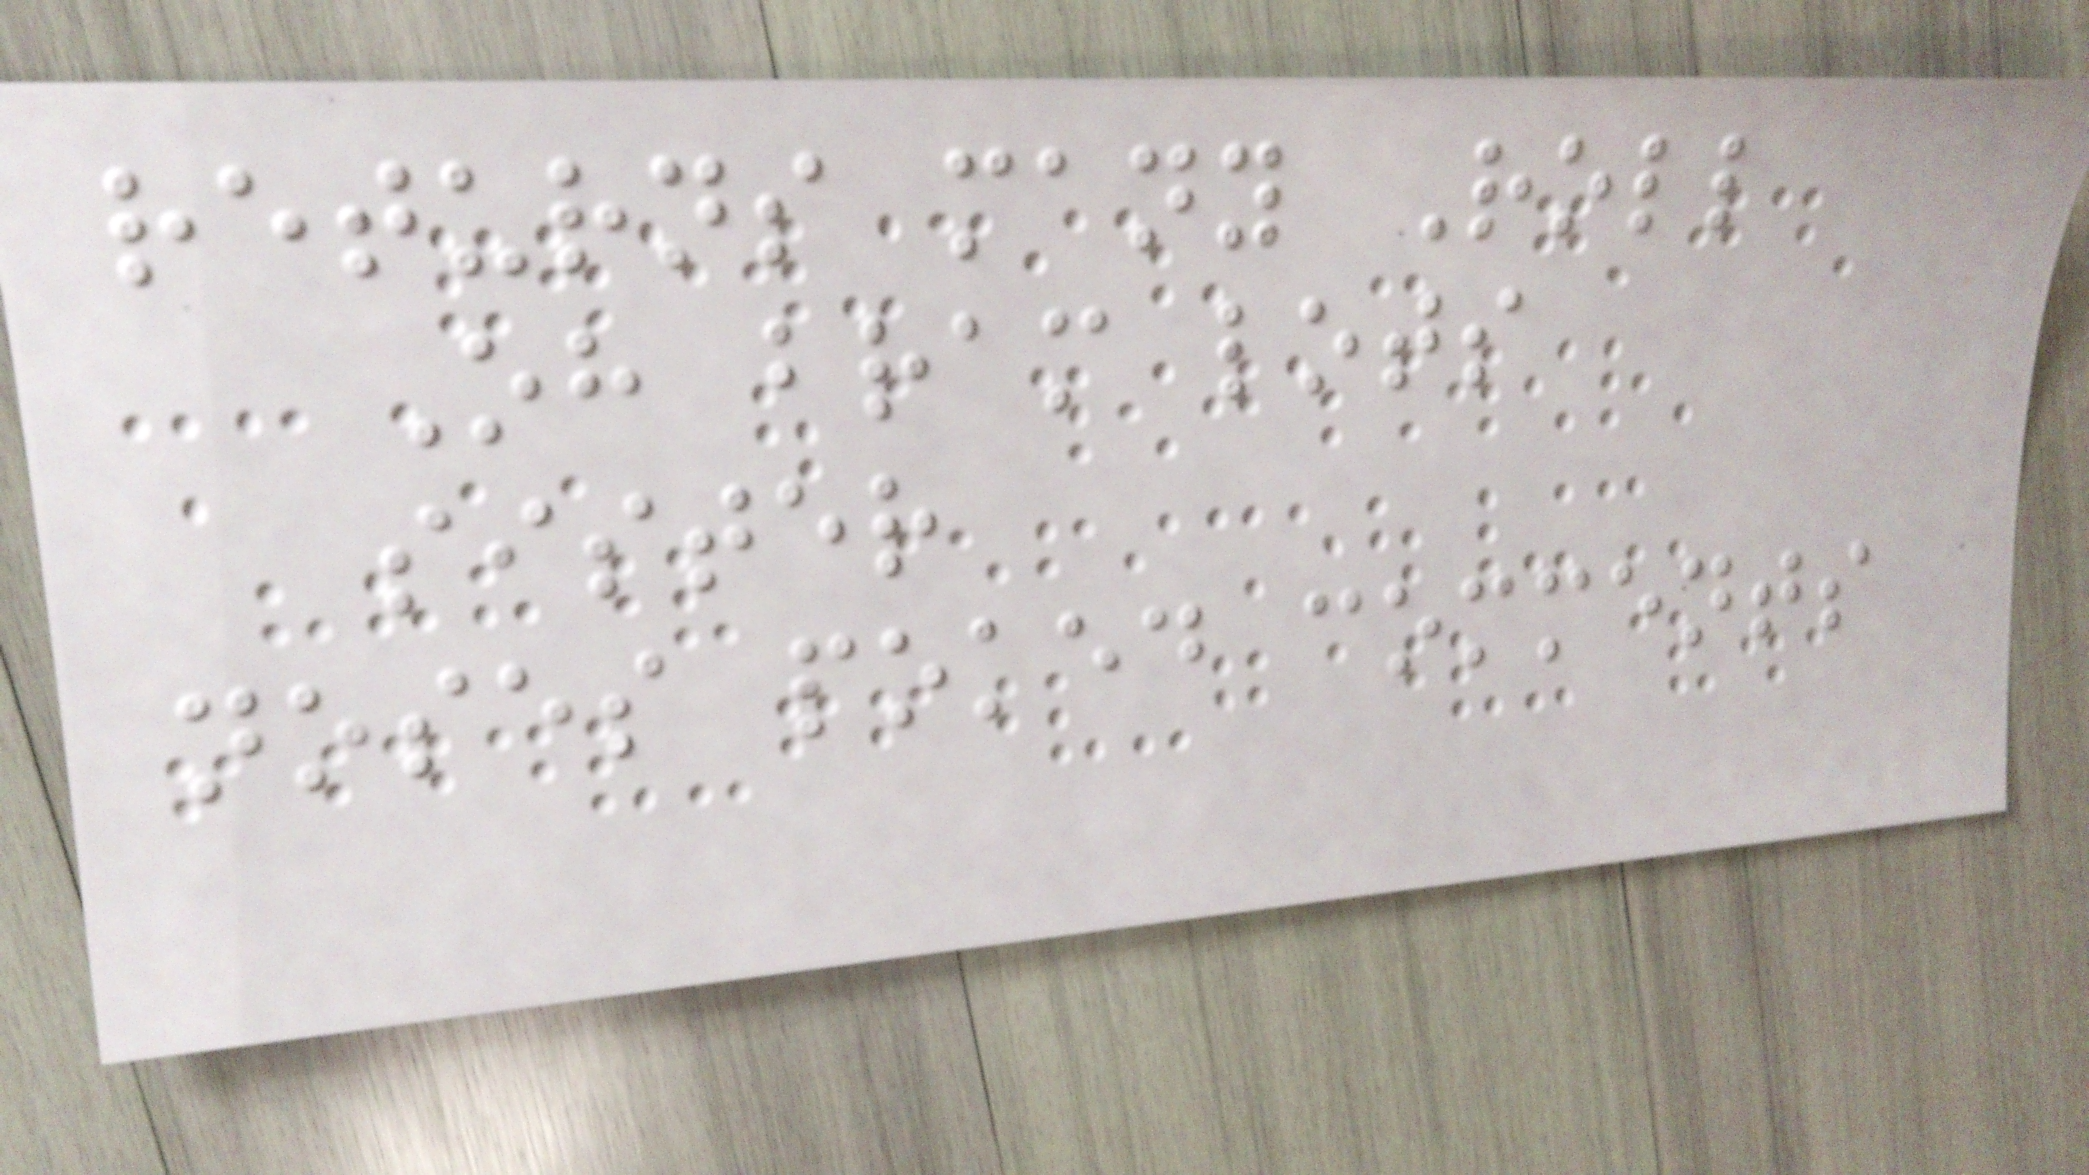returns many Roll
Oh bram lots
sister
noses poked comments
